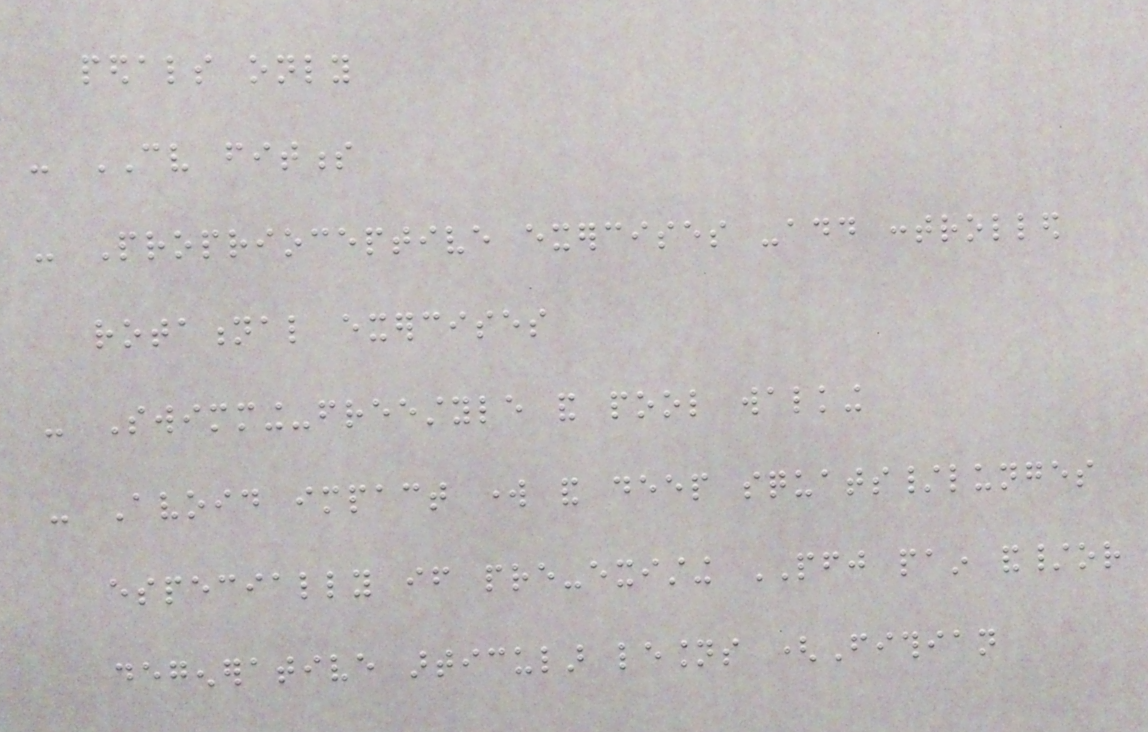pedals only
- CV fitness
- Proprioceptive exercises -add controlled
rotational exercises
- Swimming-freestyle and pool walking
- Avoid impact work and deep squats/lunges
especially if pre-existing PFJ pain and/or
degenerative articular lesions (Fithian
